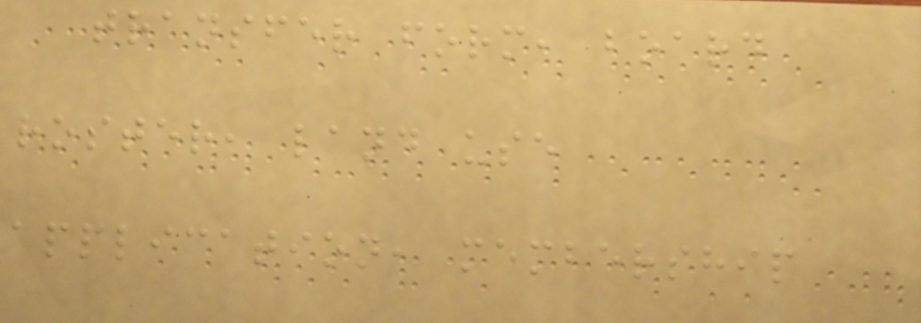transfer form, board
roster, land use
application, membership
